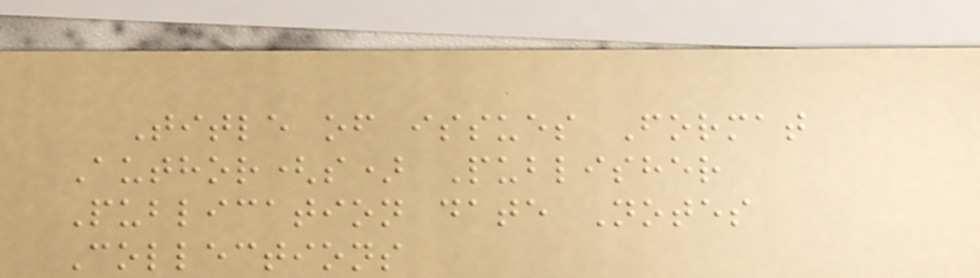Title of issues Format
Author(s) Publisher
Publication date Notes
Collections
